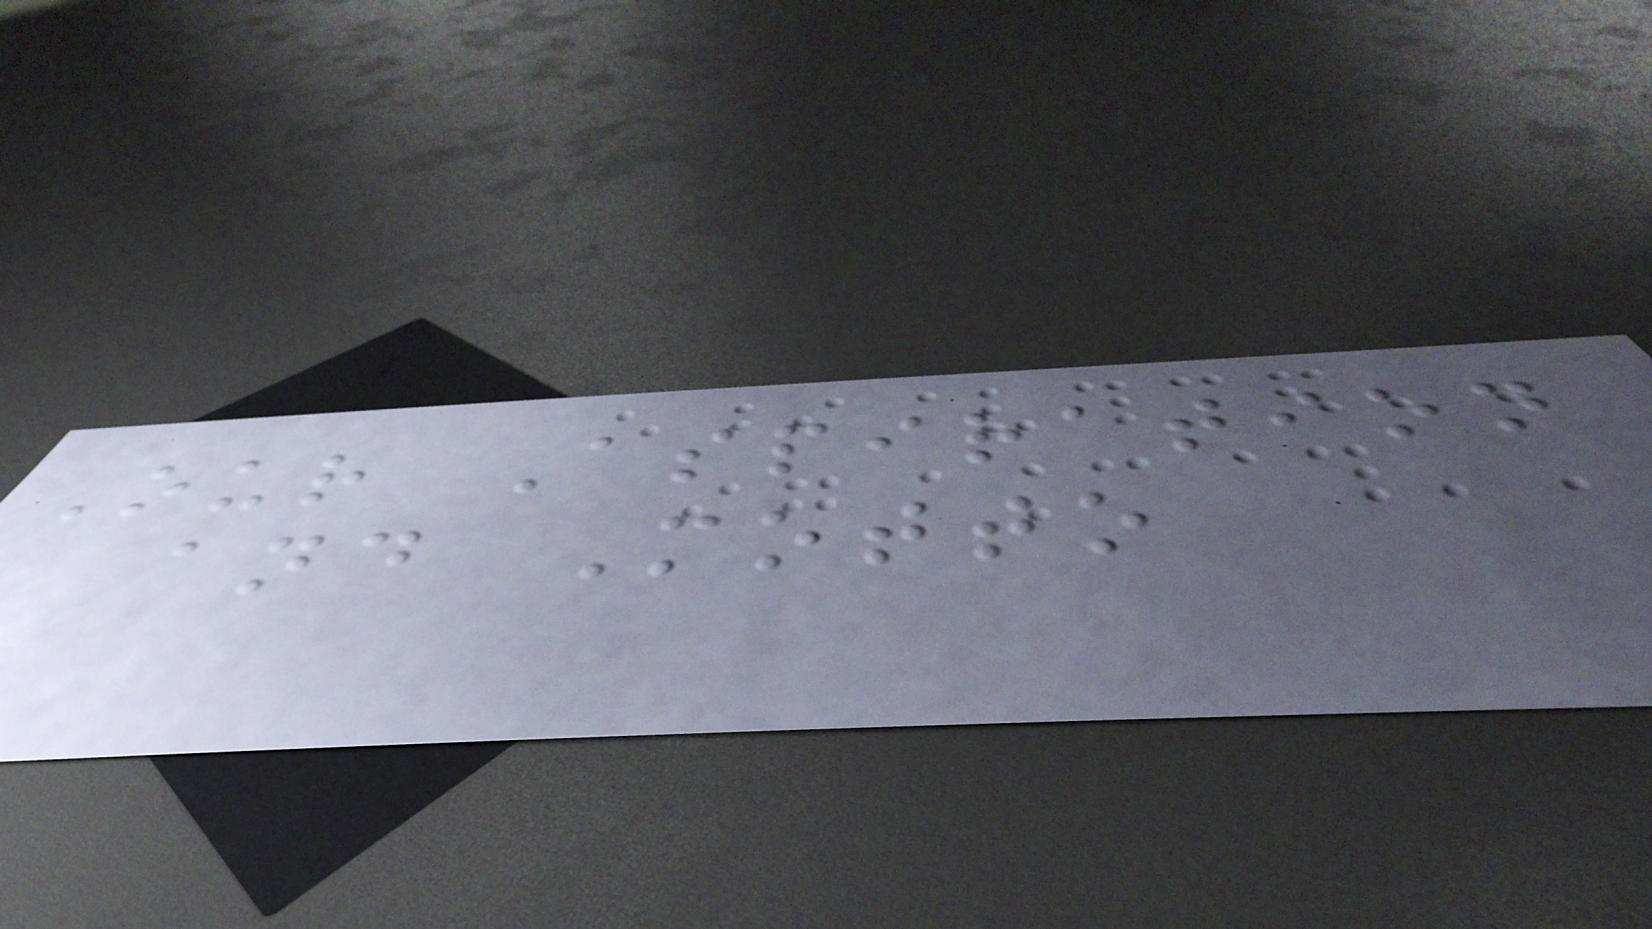Our Aspiration
and Motto
